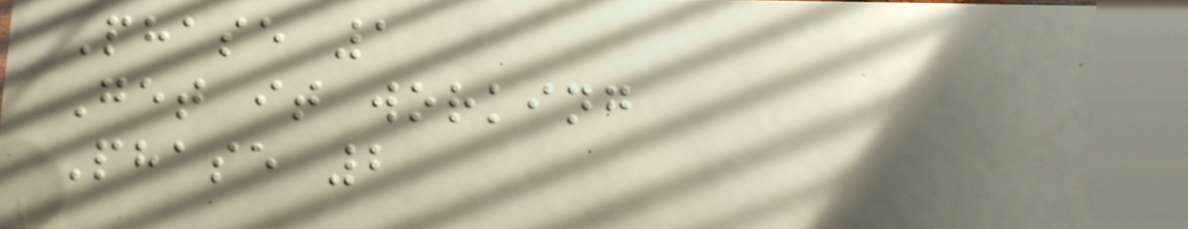Phase 1
Get it working
Phase 2
